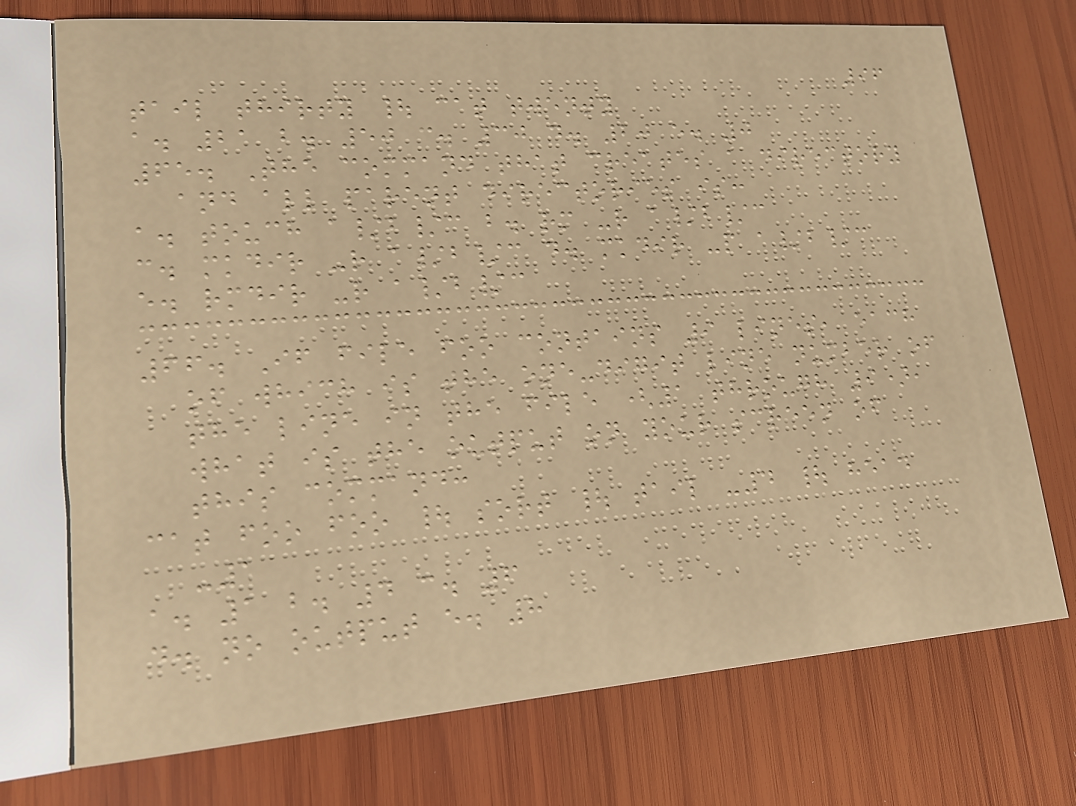96
tail thirty | cat twenty
a. 21 b. 50 c. 30 d. 20 e. 0
65. The command that creates a directory
and all parent directories is:
a. touch a/b/c b. rm -r a/b/c
c. mkdir -r a/b/c d. mkdir -p a/b/c
e. rmdir -r a/b/c
66. If file foo contains 9 lines, each
of which is the one-digit line number of
the line in the file (1 through 9),
what is the output on your screen of
this command:
cat foo foo | sort | tail -4 | head
-1
a. 1 b. 4 c. 6
d. no output e. 8
